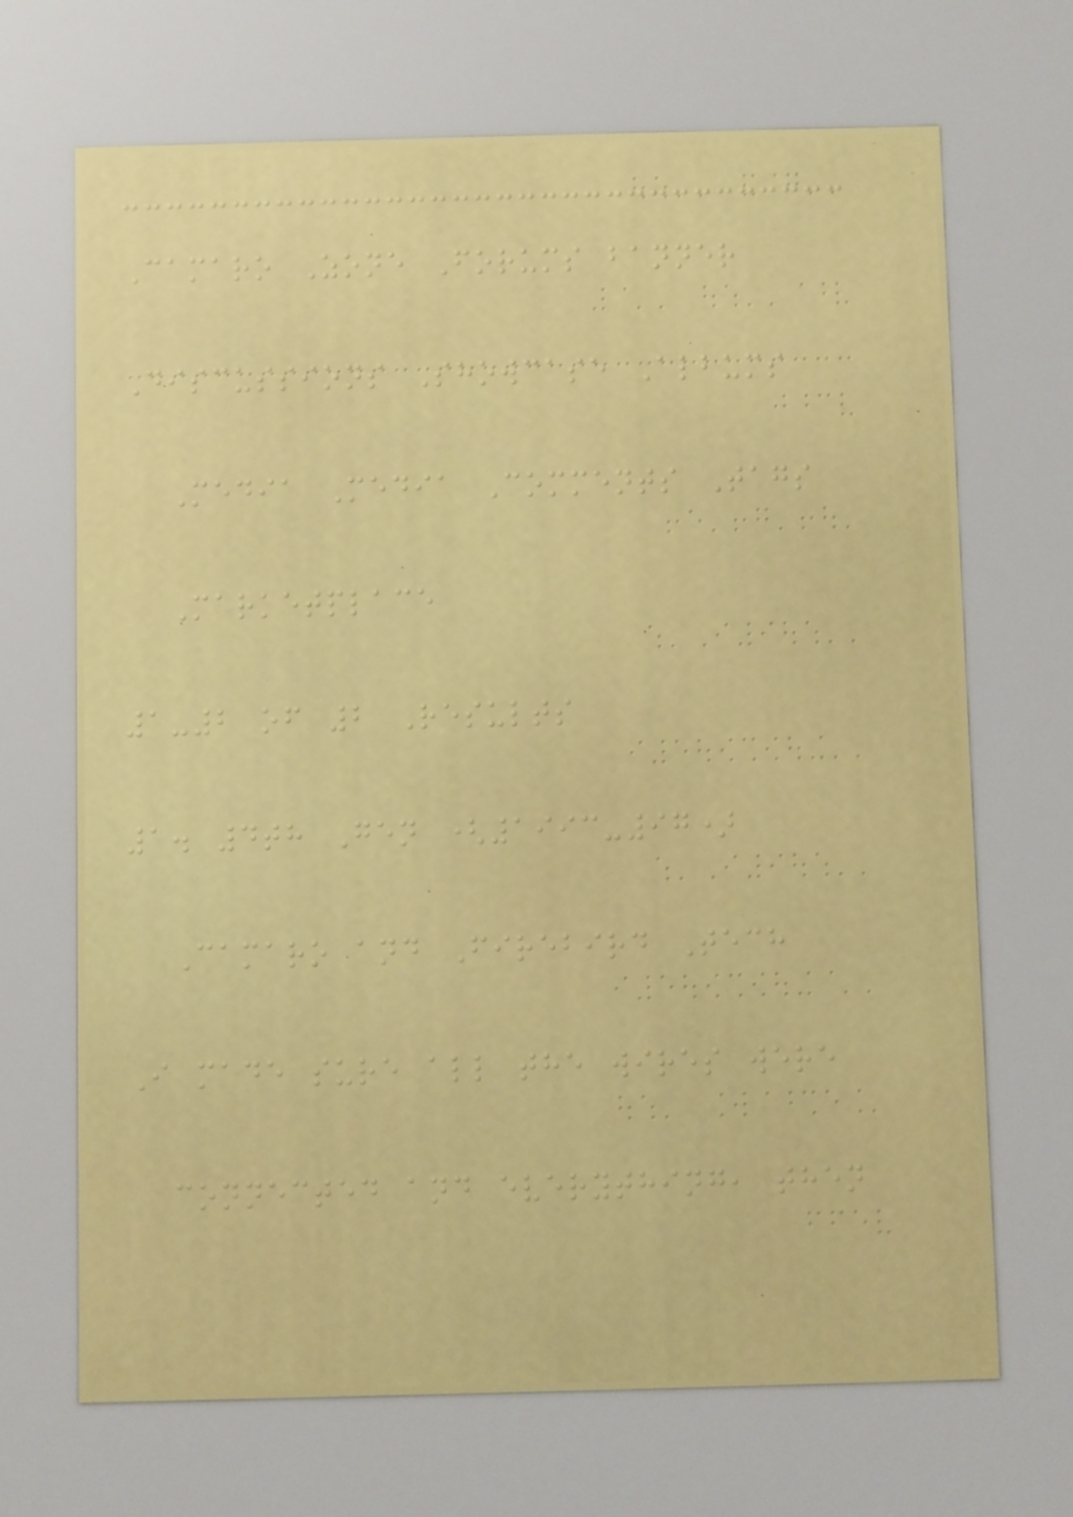Camaro Zone Forums banner
Discussions Showcase Albums
Media Media Comments Tags
Marketplace
1-2 of 2 Results
1. 4th Gen (1993-97)
Camaro and Firebird Tech
I made sure all the wires were
connected and everything, then
